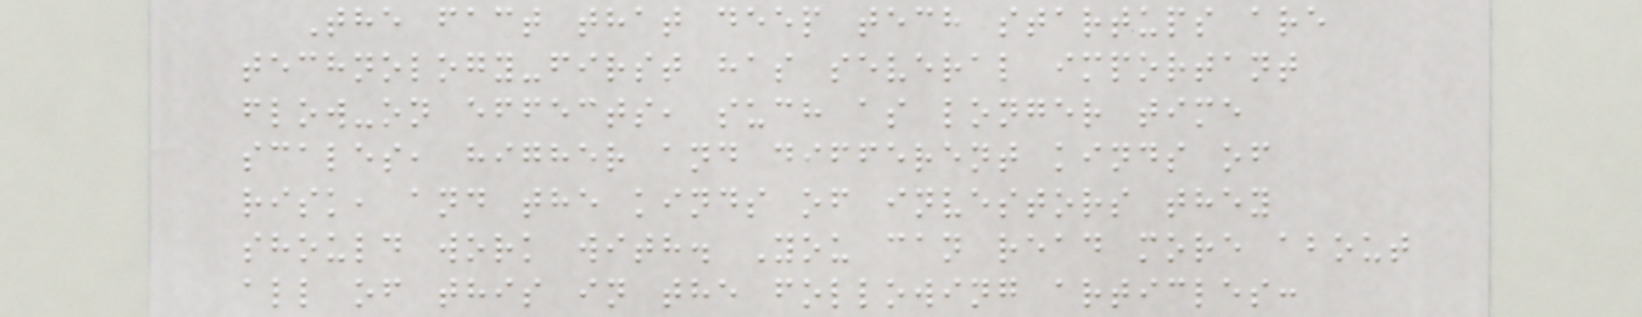The fact that deep tech startups are
technology-first has several important
flow-on effects, such as longer time
scales, higher and different kinds of
risk, and the kinds of investors they
should work with. You can read more about
all of this in the following articles:
